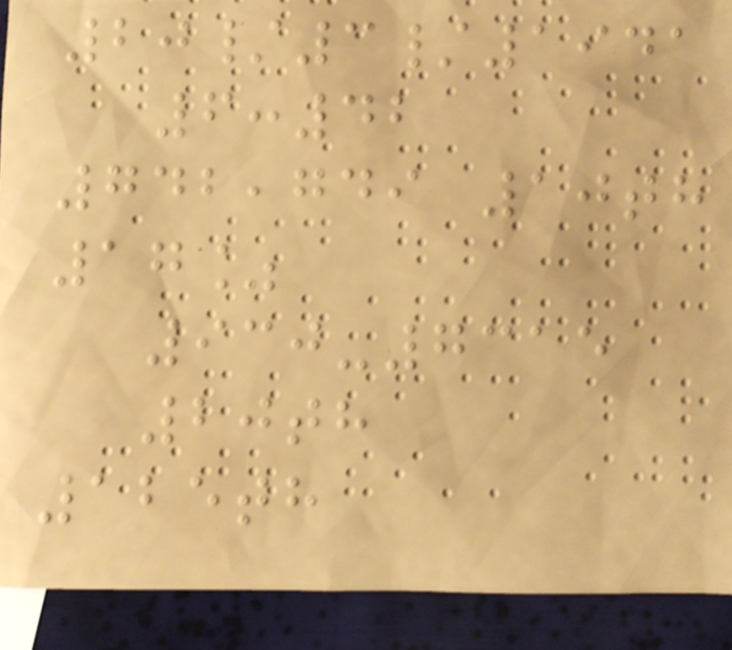20/3/1941
6:42
742,749 10th
17%
930-7315
20th
125th
